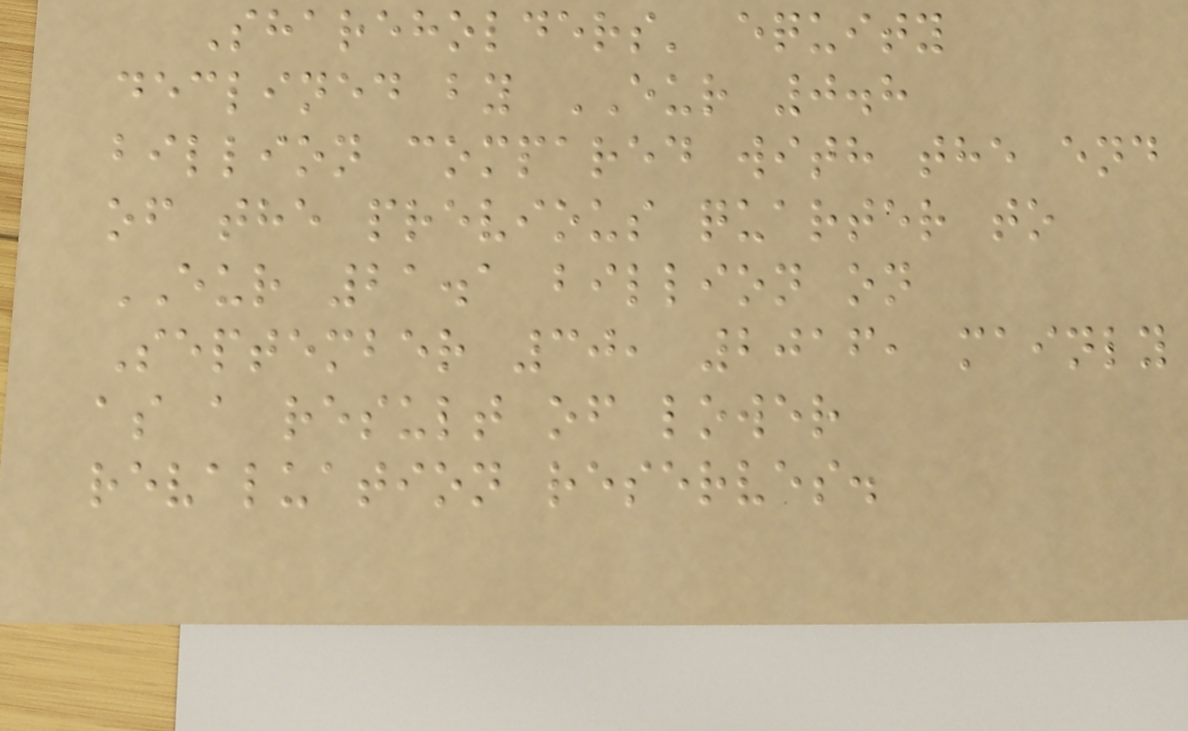Shareholders' equity
declined by EUR 0.8
billion compared with the end
of the previous quarter to
EUR 21.1 billion on
September 30, 2016, mainly
as a result of lower
revaluation reserves.
